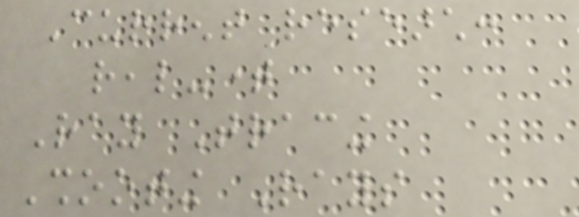Current research:
real-time
Ray Tracing
Shooting Rays
